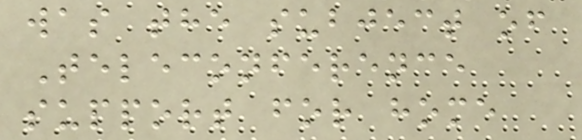was the subject of
Teleconference
support for home
